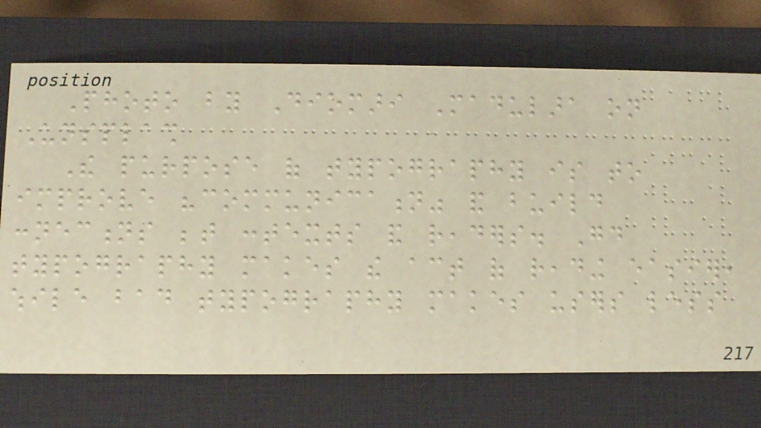Photo by Diomari Madulara on
Unsplash
The purpose of typography is to
improve "communication" and build
connections between contexts and readers. Good
typography makes the act of reading easier,
while bad typography makes users less
